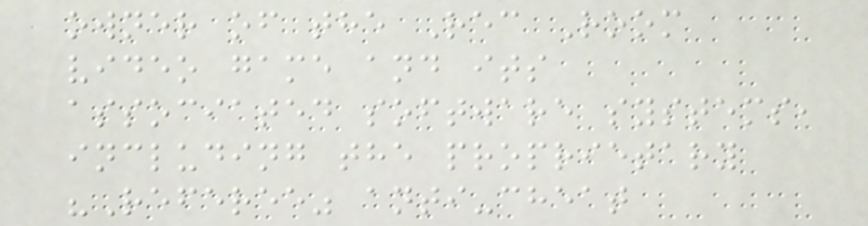owner of the Rec Room
video game and its
associated software systems,
including the proprietary
"Referee" anti-cheat
